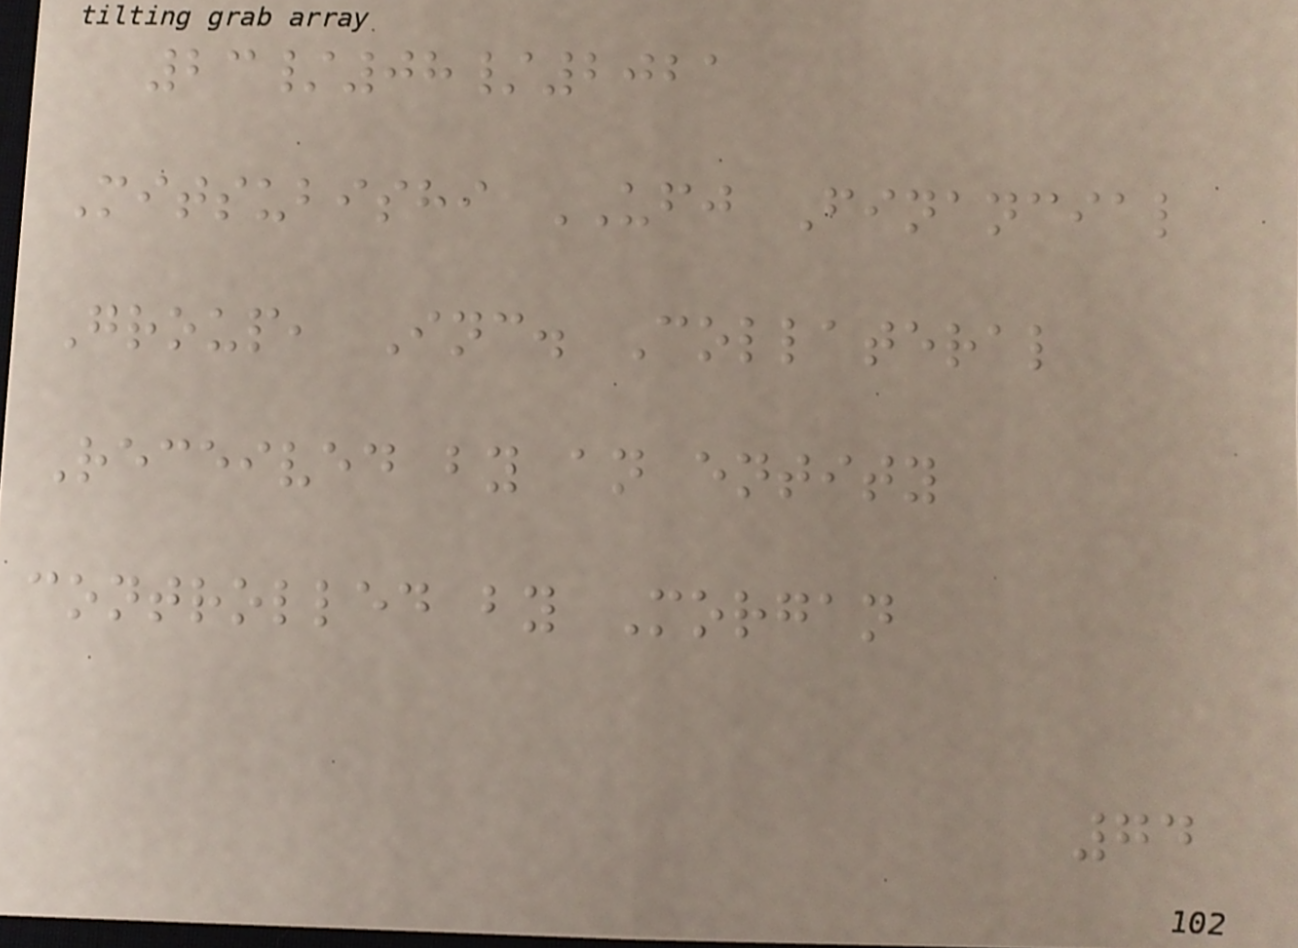23/08/2021
Mitsubishi UFJ Financial
Group, Inc. Collateral
Received by an entity
controlled by Morgan
74
